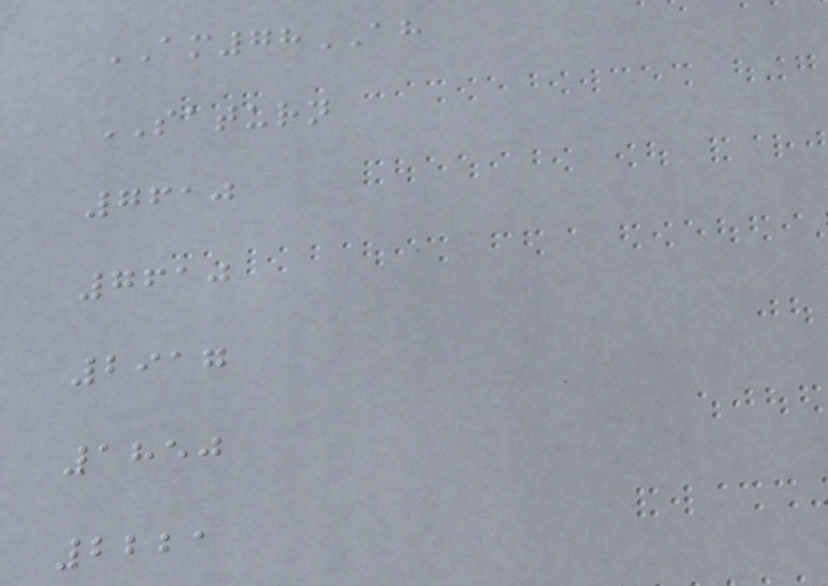AM78AH
SATURN
7610
7610
2917
1850
2221
